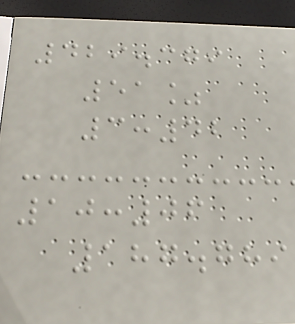429.379
51%
3:42
10:06
187.789
